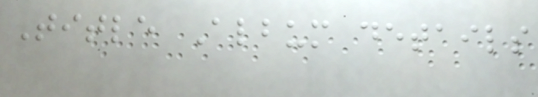Title Album details
